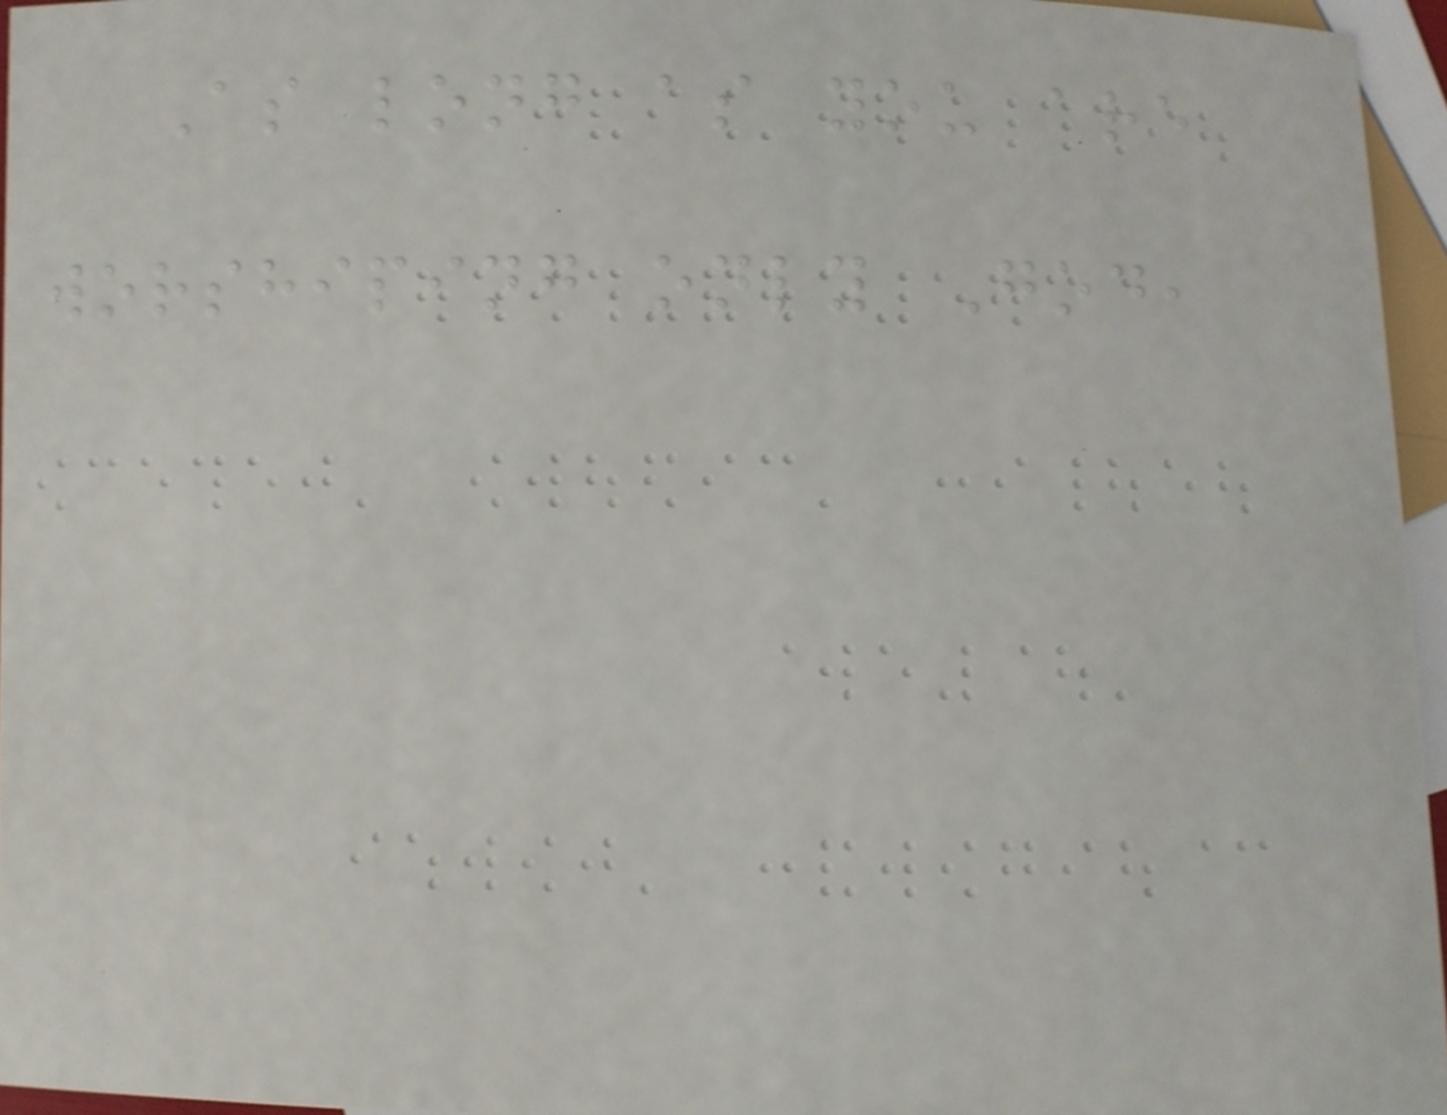As long as you are
worshiping only God,
